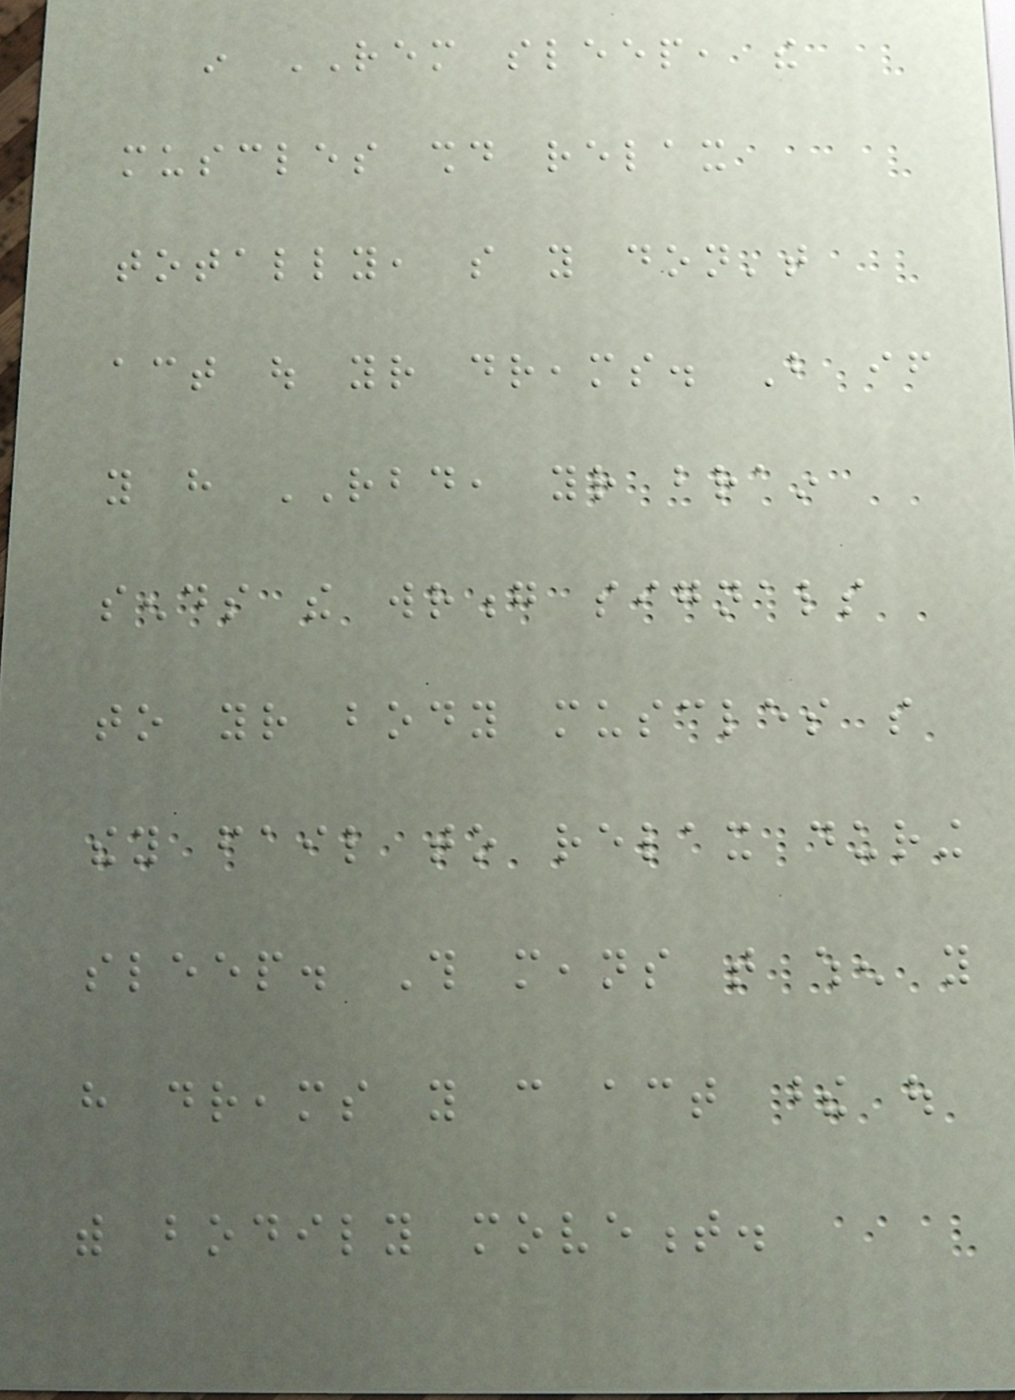in REM sleep, the
muscles should relax
totally, so you don't
act out your dreams. But if
you have RBD, your brain
sends the wrong signals
to your body muscles so
they fail to relax during
sleep. This means that when you
have dreams you can act these out
with bodily movement.
